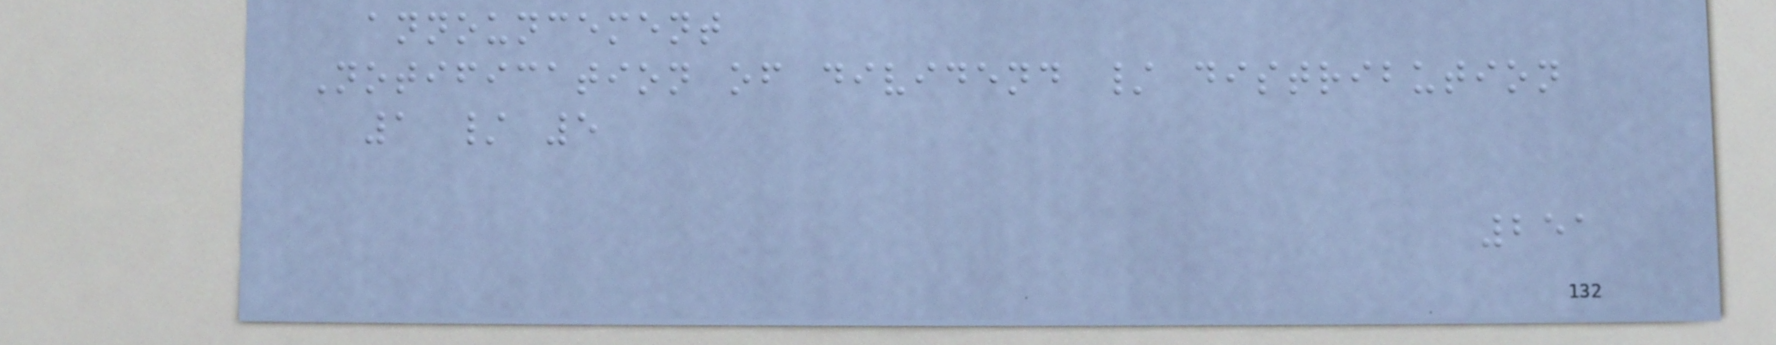announcement
Notification of dividend / distribution
1 / 5
251
